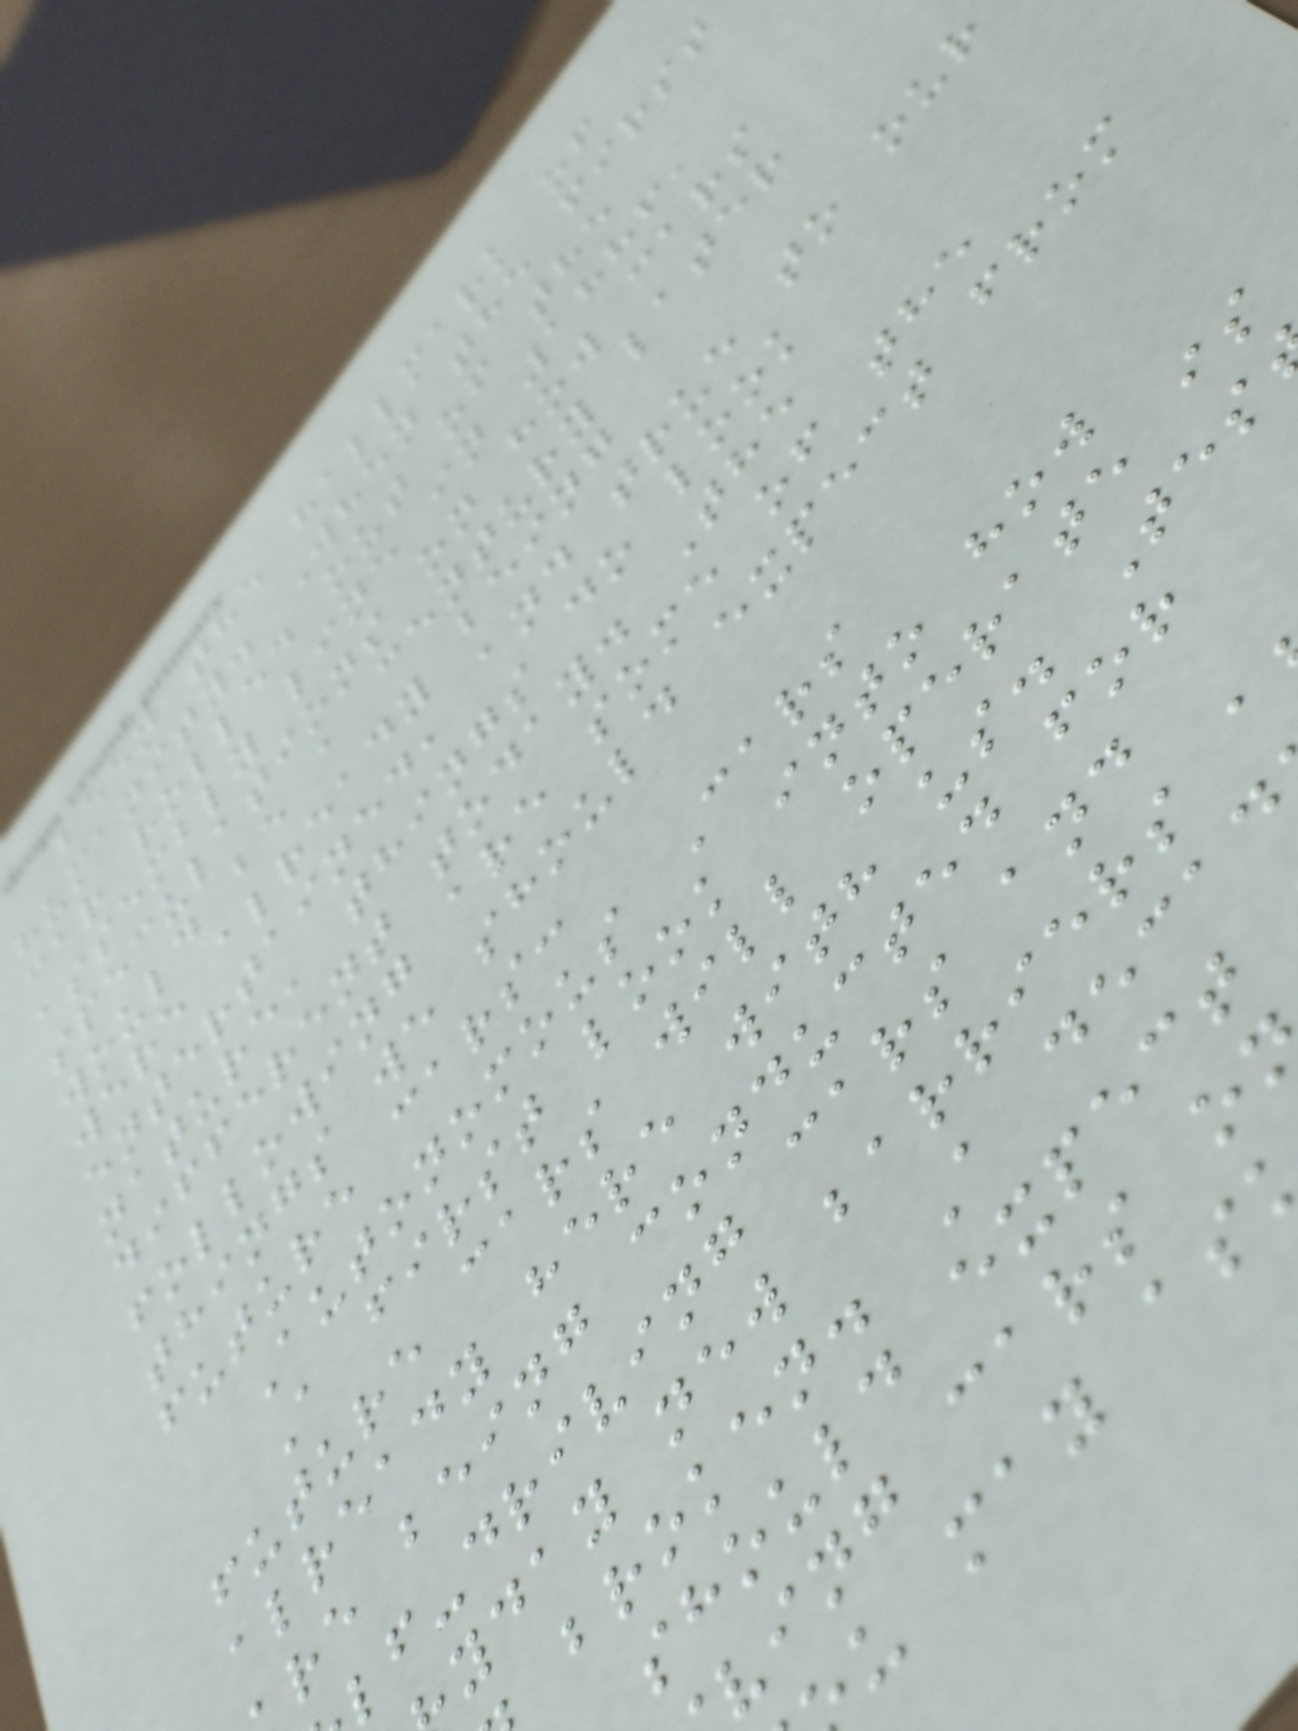been the hallmark of
humanity. When the first
car rolled out of the
assembly line in 1886,
speculations on how cars
would be a century later
were already being
entertained, and true to our
nature, things do look
different today. The
following are some of the
things we should expect from
future cars:
Autonomous Cars
A first look into how
future cars will operate is
already here with us. Tes
re being conducted for
lf-driving cars and
yday new barriers a
broken. A decad
should expect
ving cars o
u may as
